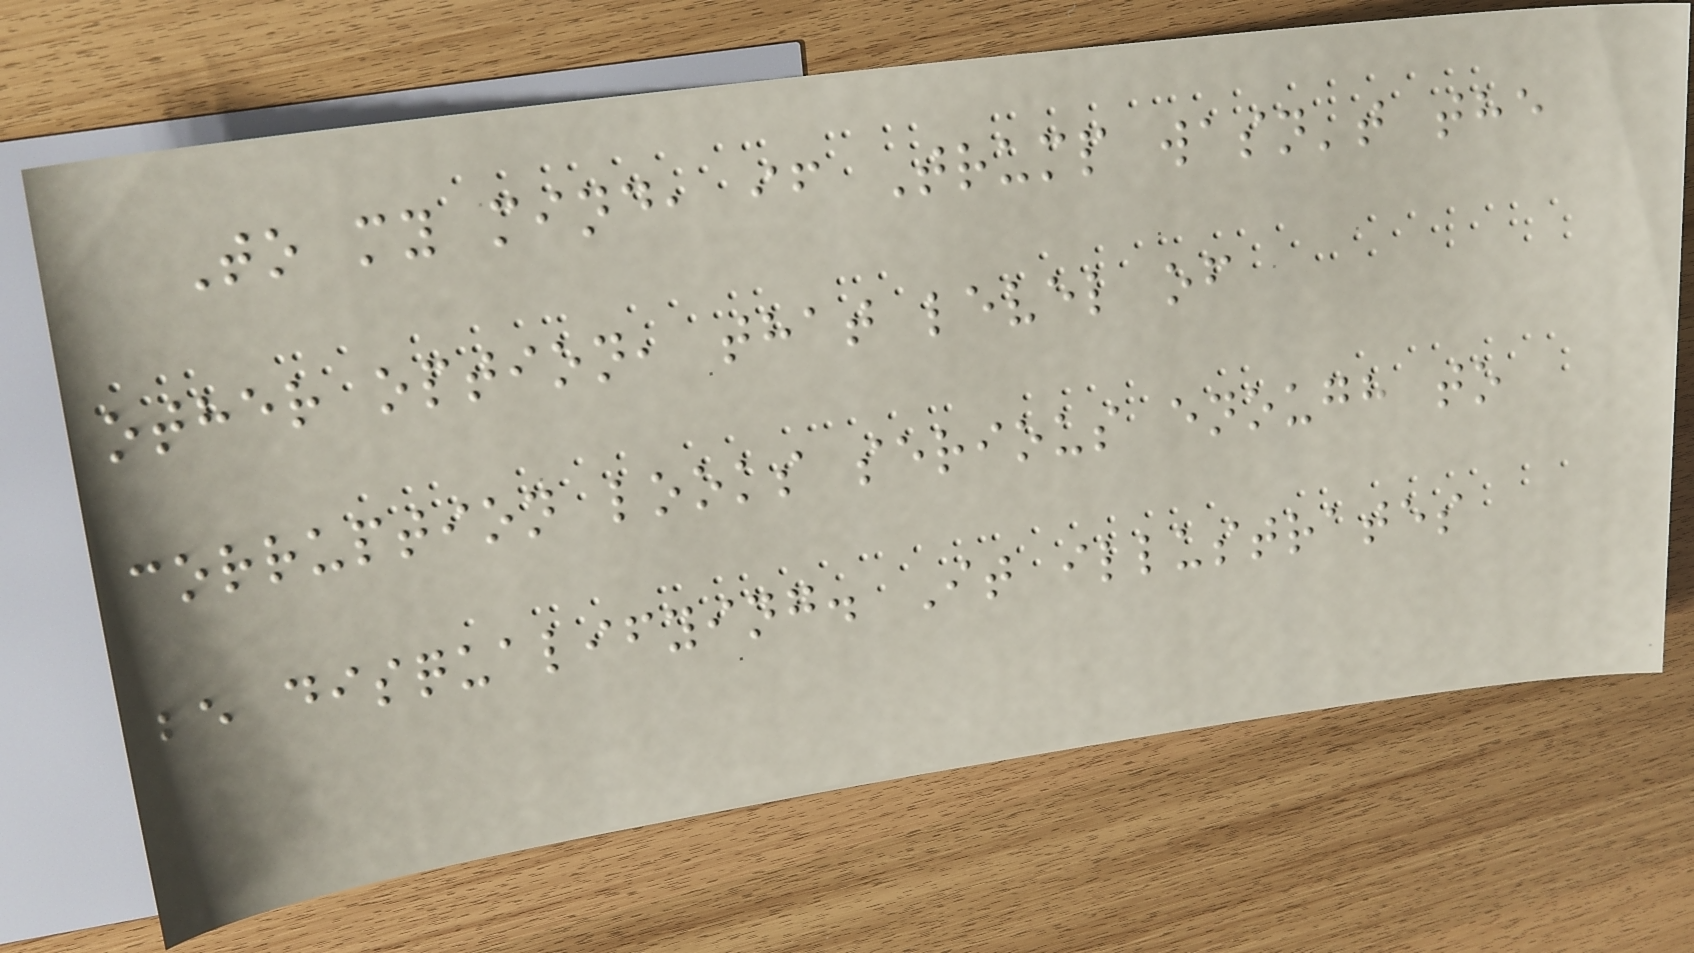To my mind, if Trump wasn't the
other option, that level of
corruption looks serious enough to
be disqualifying. It illustrates
